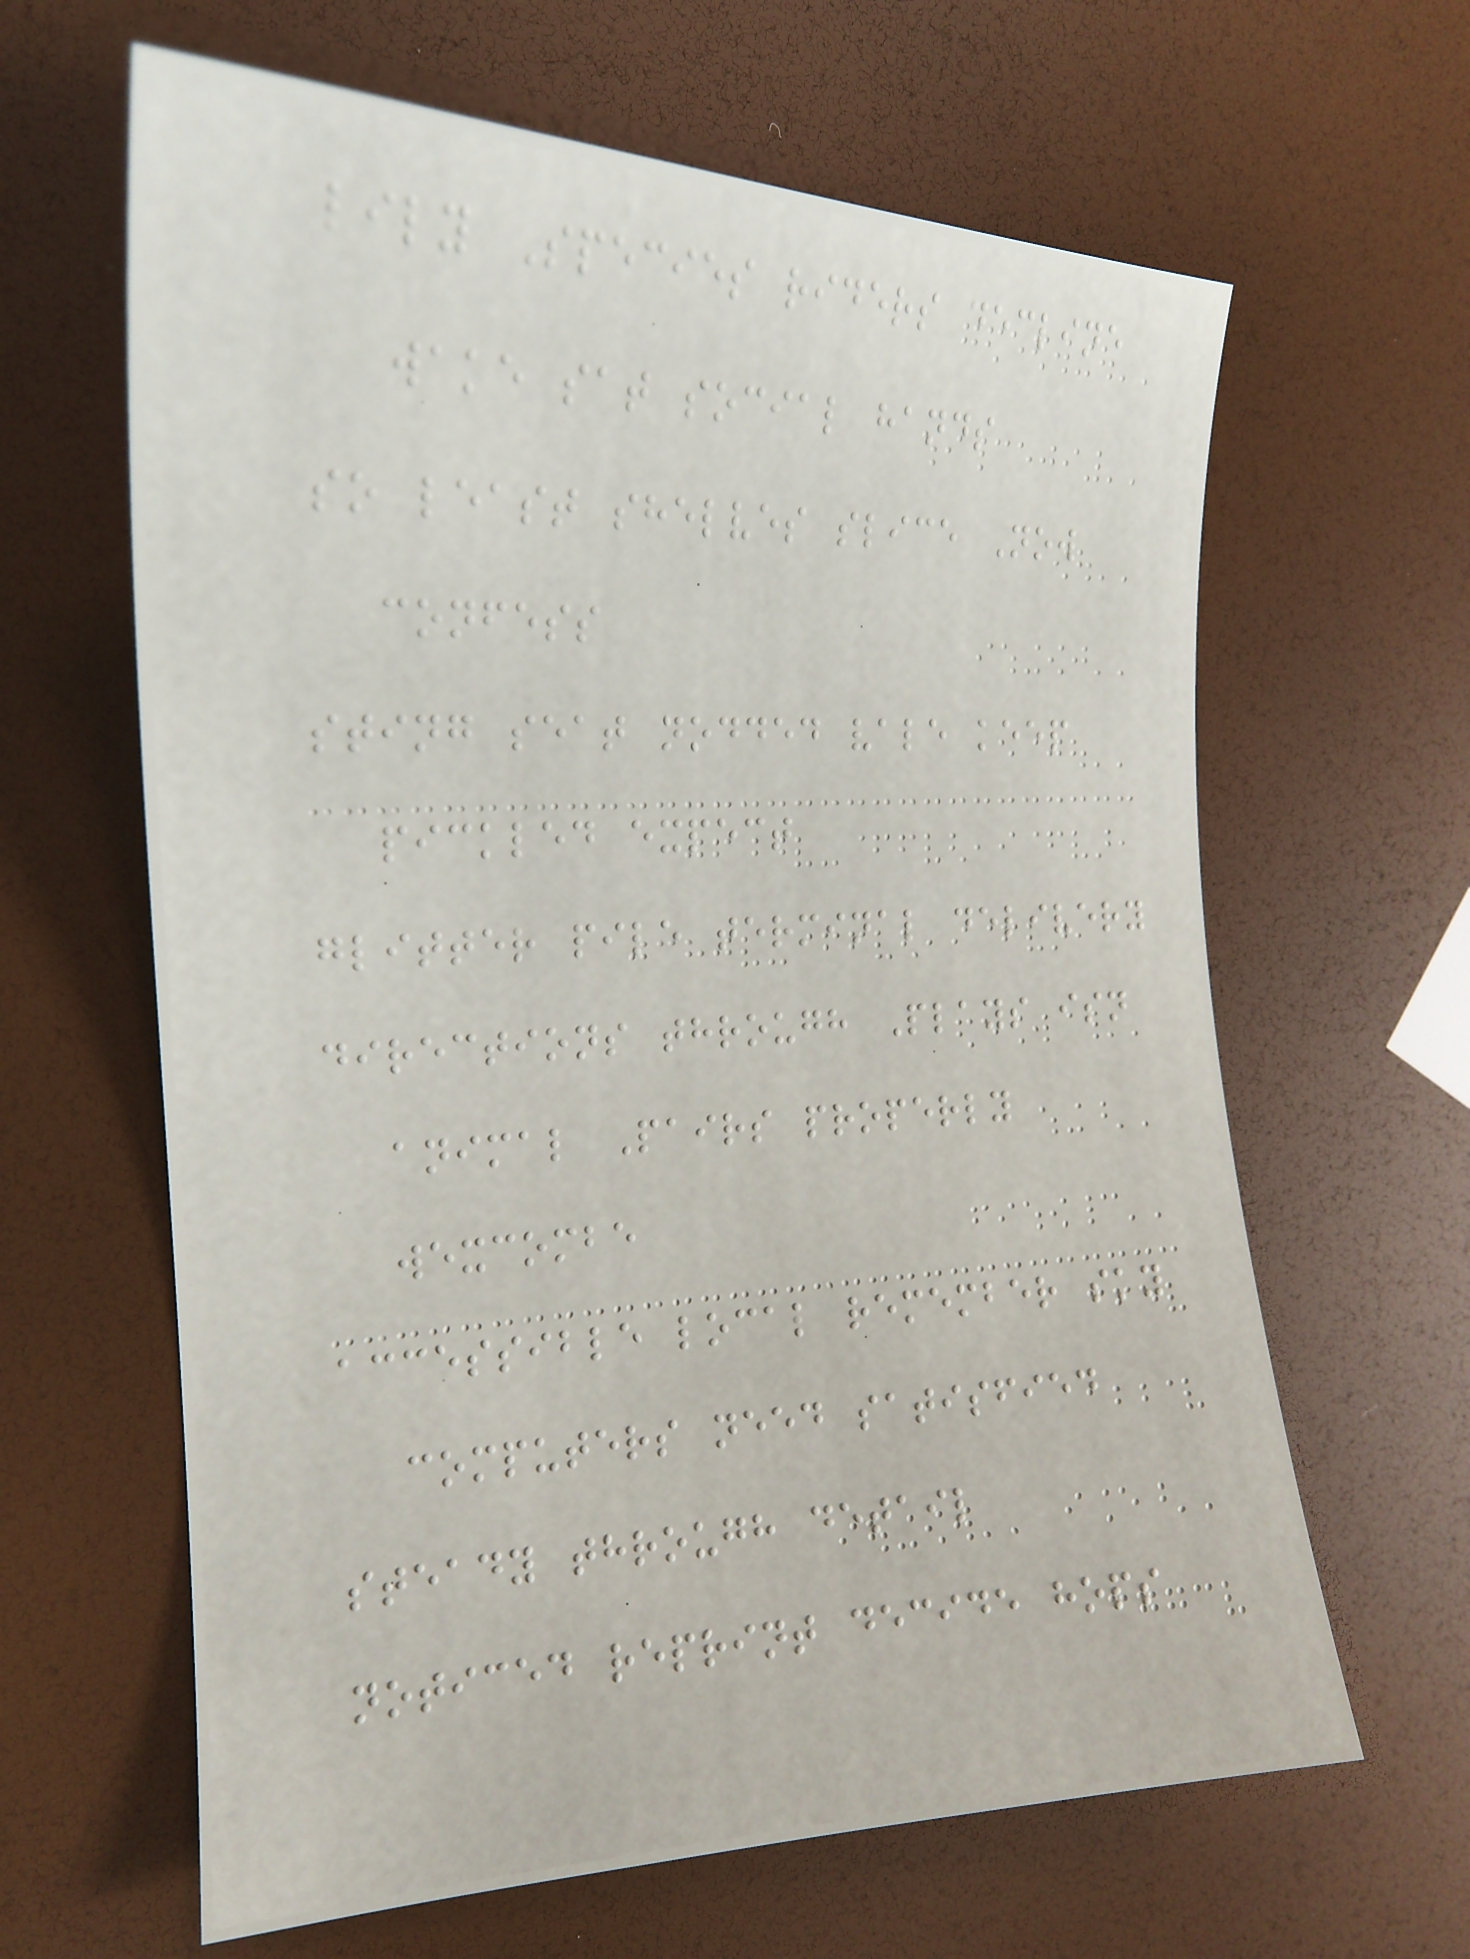lily Species riders decline
wake sat social hands
so least shelves slice Now
confess
sting seat nodded vale keep
pickled expect
glitter pile terminal delivery
directions through Plays isn
animal Pairs properly
wexcombe
accessible local remember sky
computers need satisfied
steady through detail
noticed reprint decide hops
